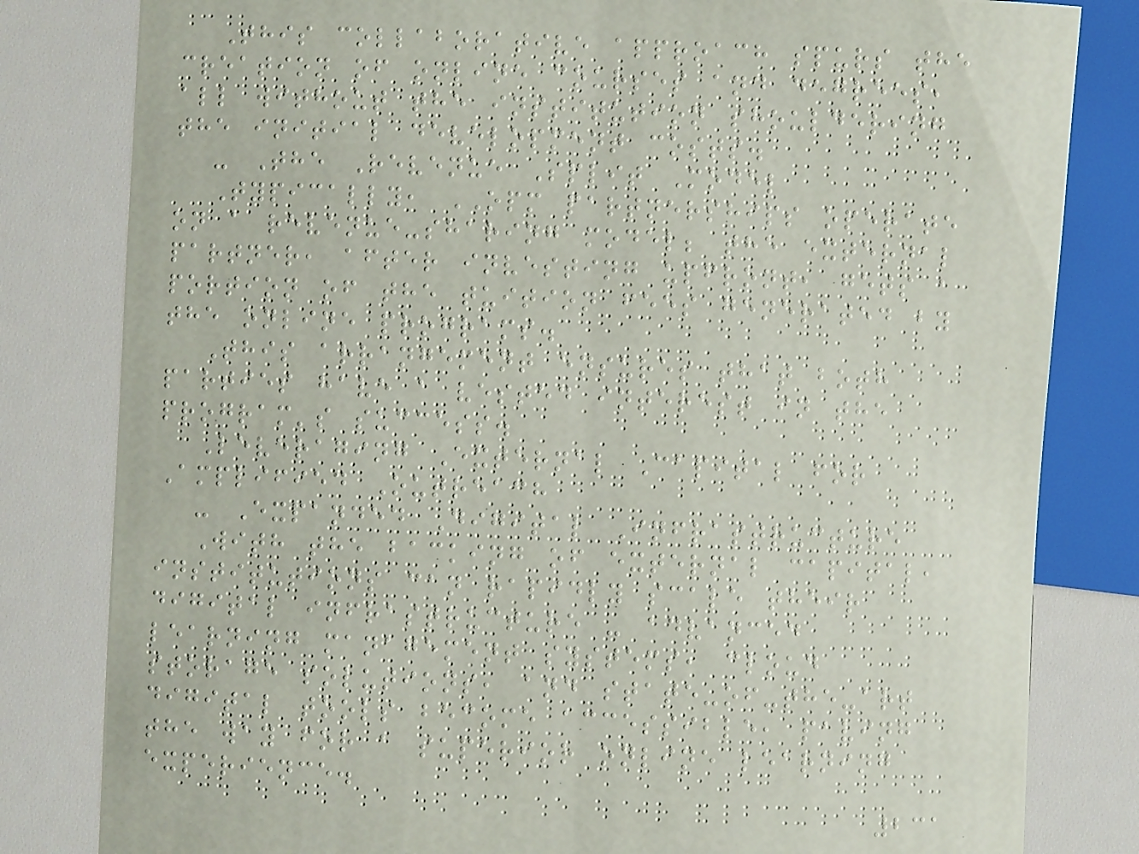This collaborative approach spurs the
creation of online courses and degrees,
all without the institution shouldering
the initial development costs.
- The Revenue Split Model
Typically, OPM partnerships operate
on a revenue-sharing model; the external
partner, after investing upfront, gets a
portion of the tuition fees generated by
the online programs.
This arrangement ensures that both
parties have a vested interest in the
program's success.
Leveraging External Capital for
Amplified Outreach
- Expanded Digital Infrastructure
With the backing of external capital,
institutions can rapidly scale their
digital infrastructure - advanced
learning management systems, cloud
storage solutions, and state-of-the-art
digital tools become accessible, paving
the way for a superior online learning
experience.
231
